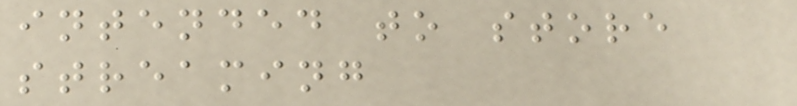intended to store
streaming
